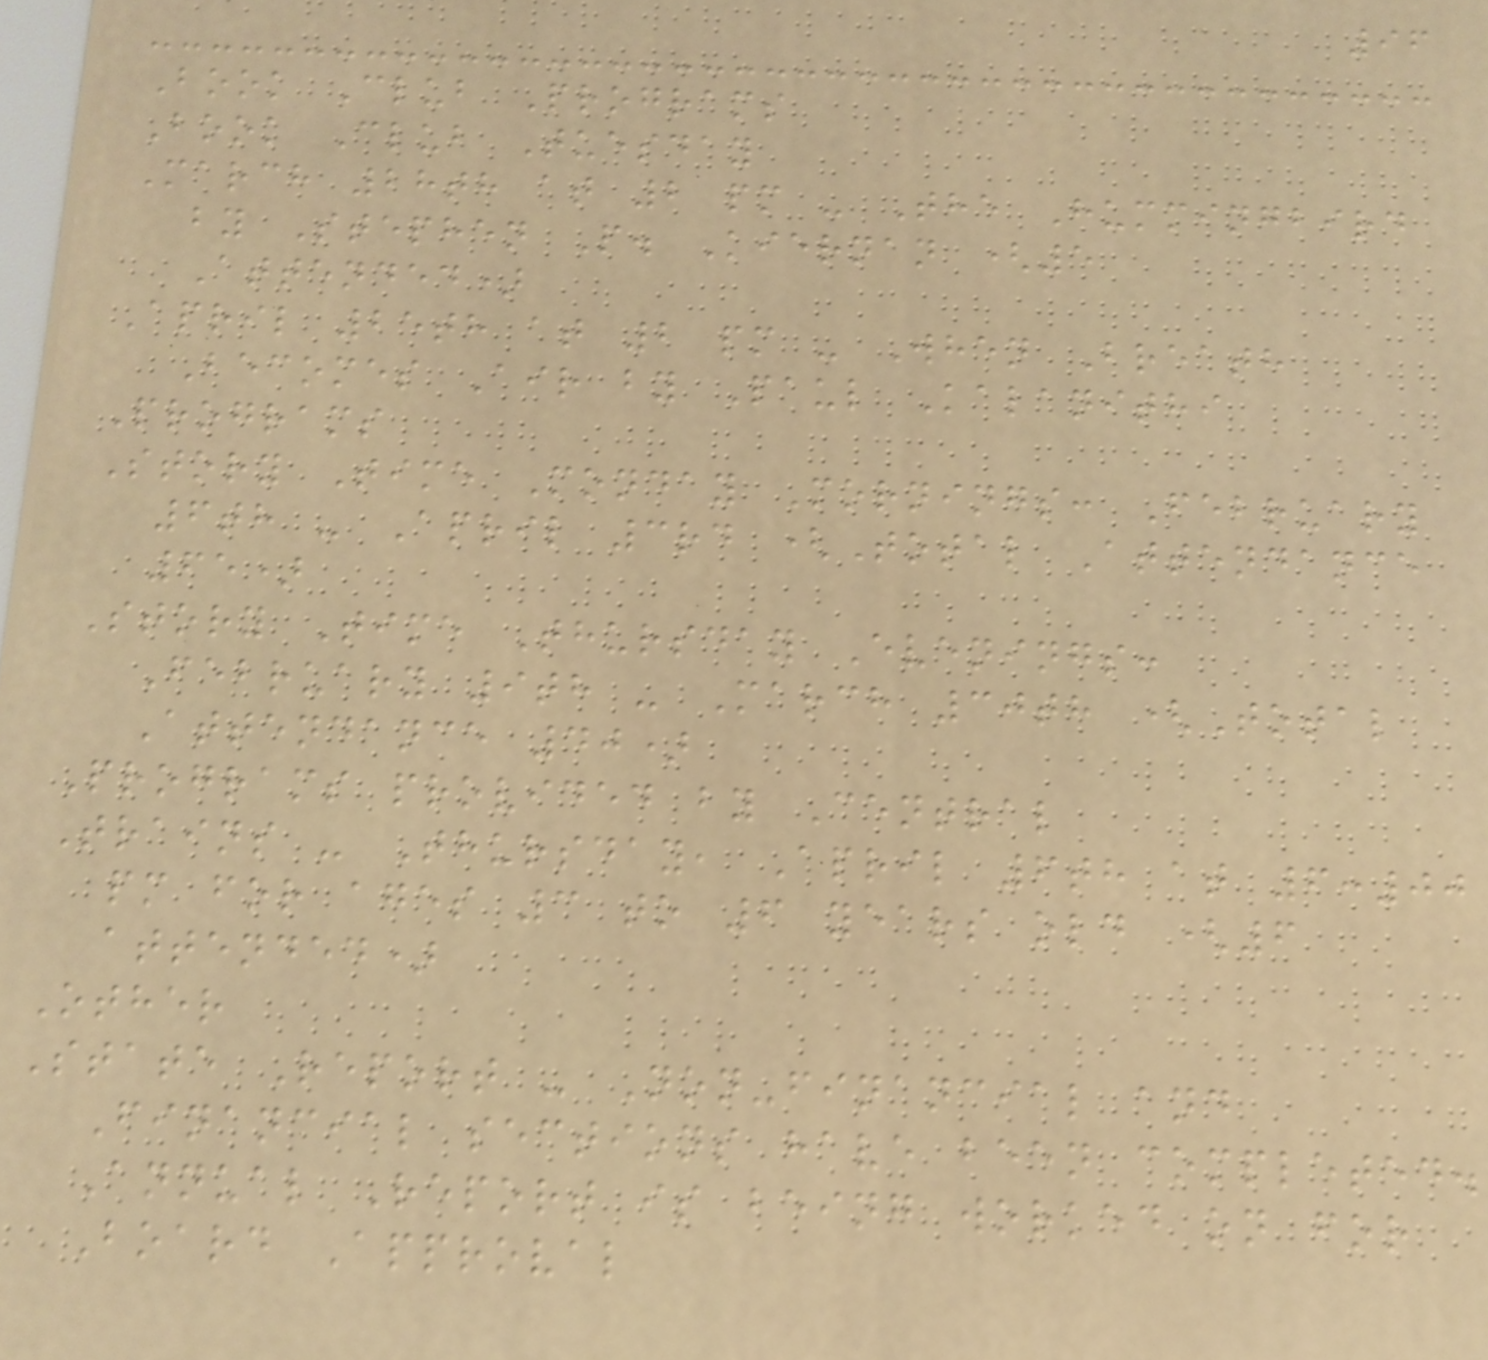96
Book Club Programs
Book Club Tuesday
March 28th at 2 pm - The Hummingbird
by Stephen P. Kiernan (5
Attended)
April 25th at 2 pm - When Breath
Becomes Air by Paul Kalanithi
Programs
Story Time Monday Mornings: February
6th - April 3rd (Total Attendance
65)
Story Time Thursday Evenings:
February 9th - March 30th (Total
Attendance 40)
Programs provided by Central
Trains - Thursday, April 6th at 6:00
pm for ages 3 to 6 years old (6
attended)
Other
State Report - Non-financial and
Financial sections have been completed.
Annual Report is being worked on for
Board Approval
